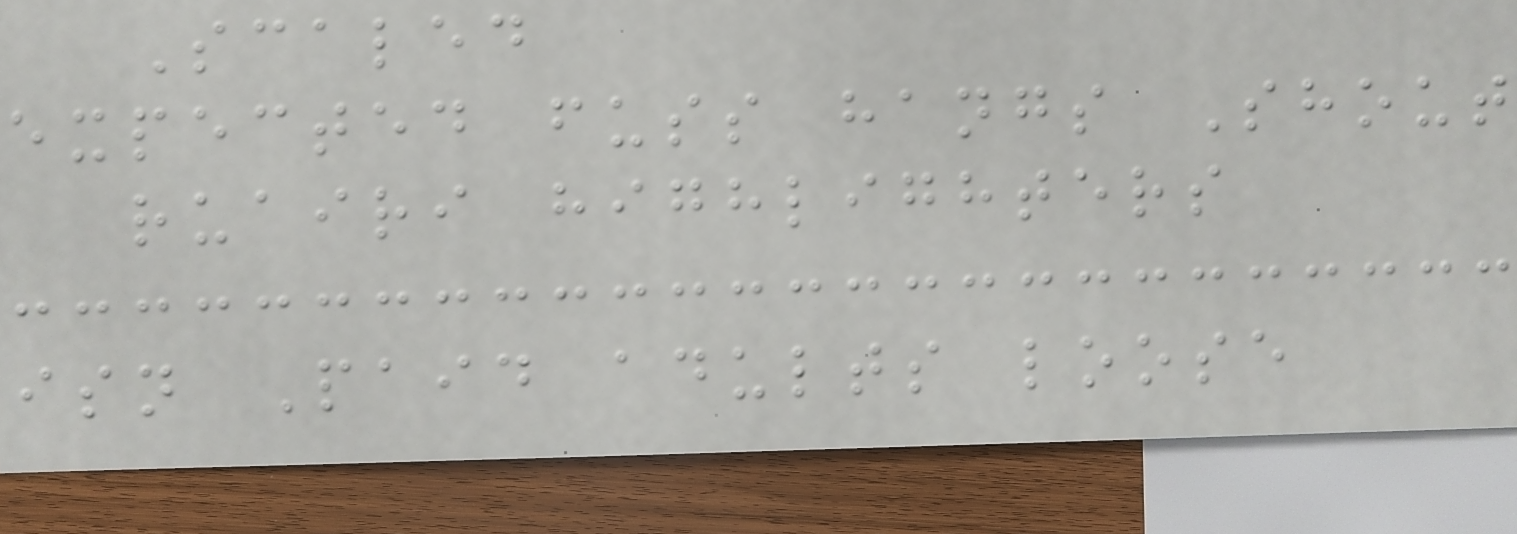Scaled
expected fuss hangs Shout
ruairi highlighters
isn Paid adults loose
